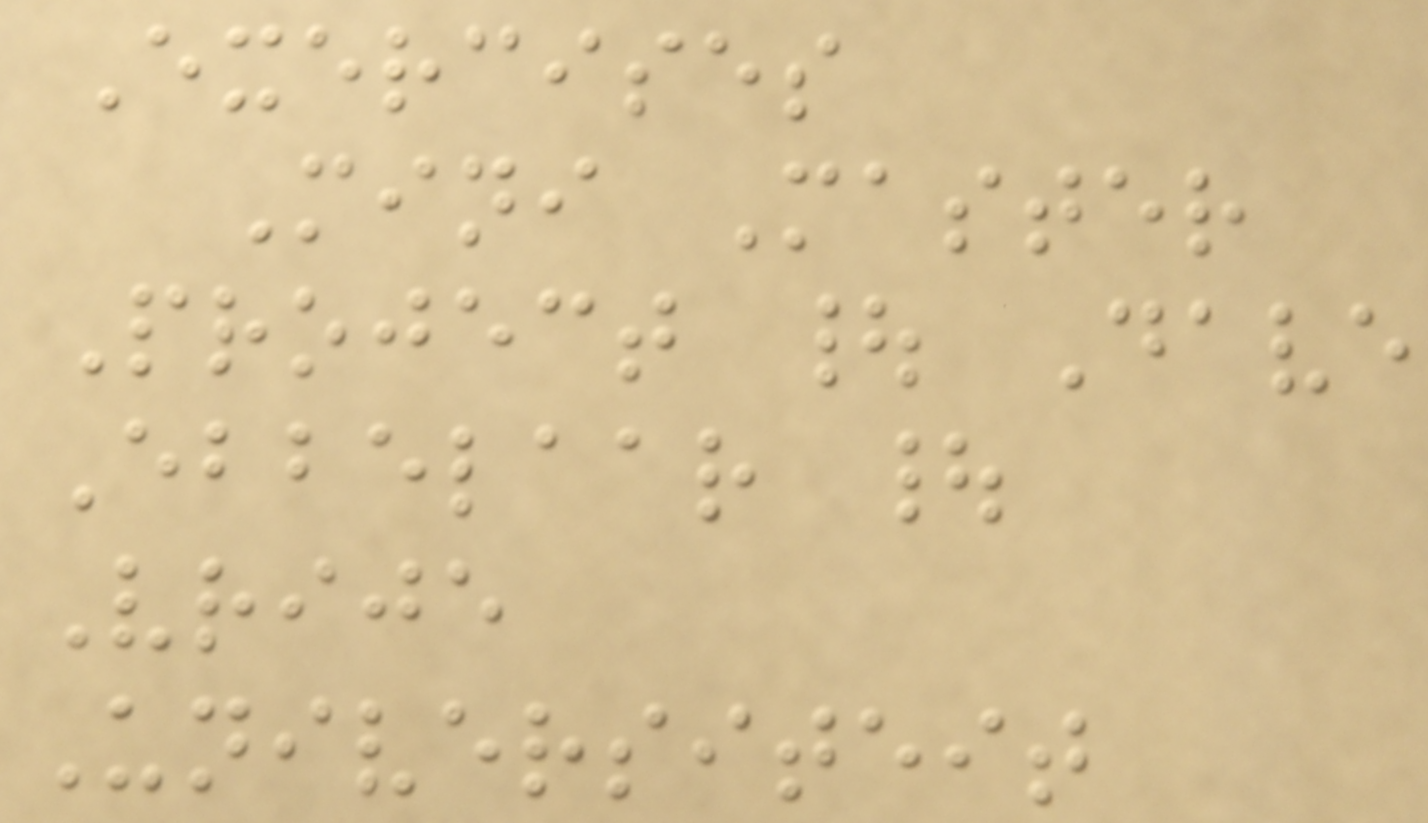Exercises
Mini Master
Project | Dave
Ebbelaar |
Vrije
Universiteit
